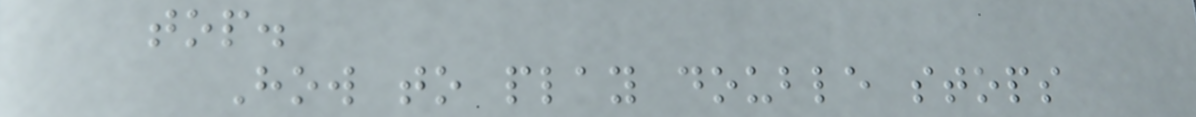top.
How to play double stops
